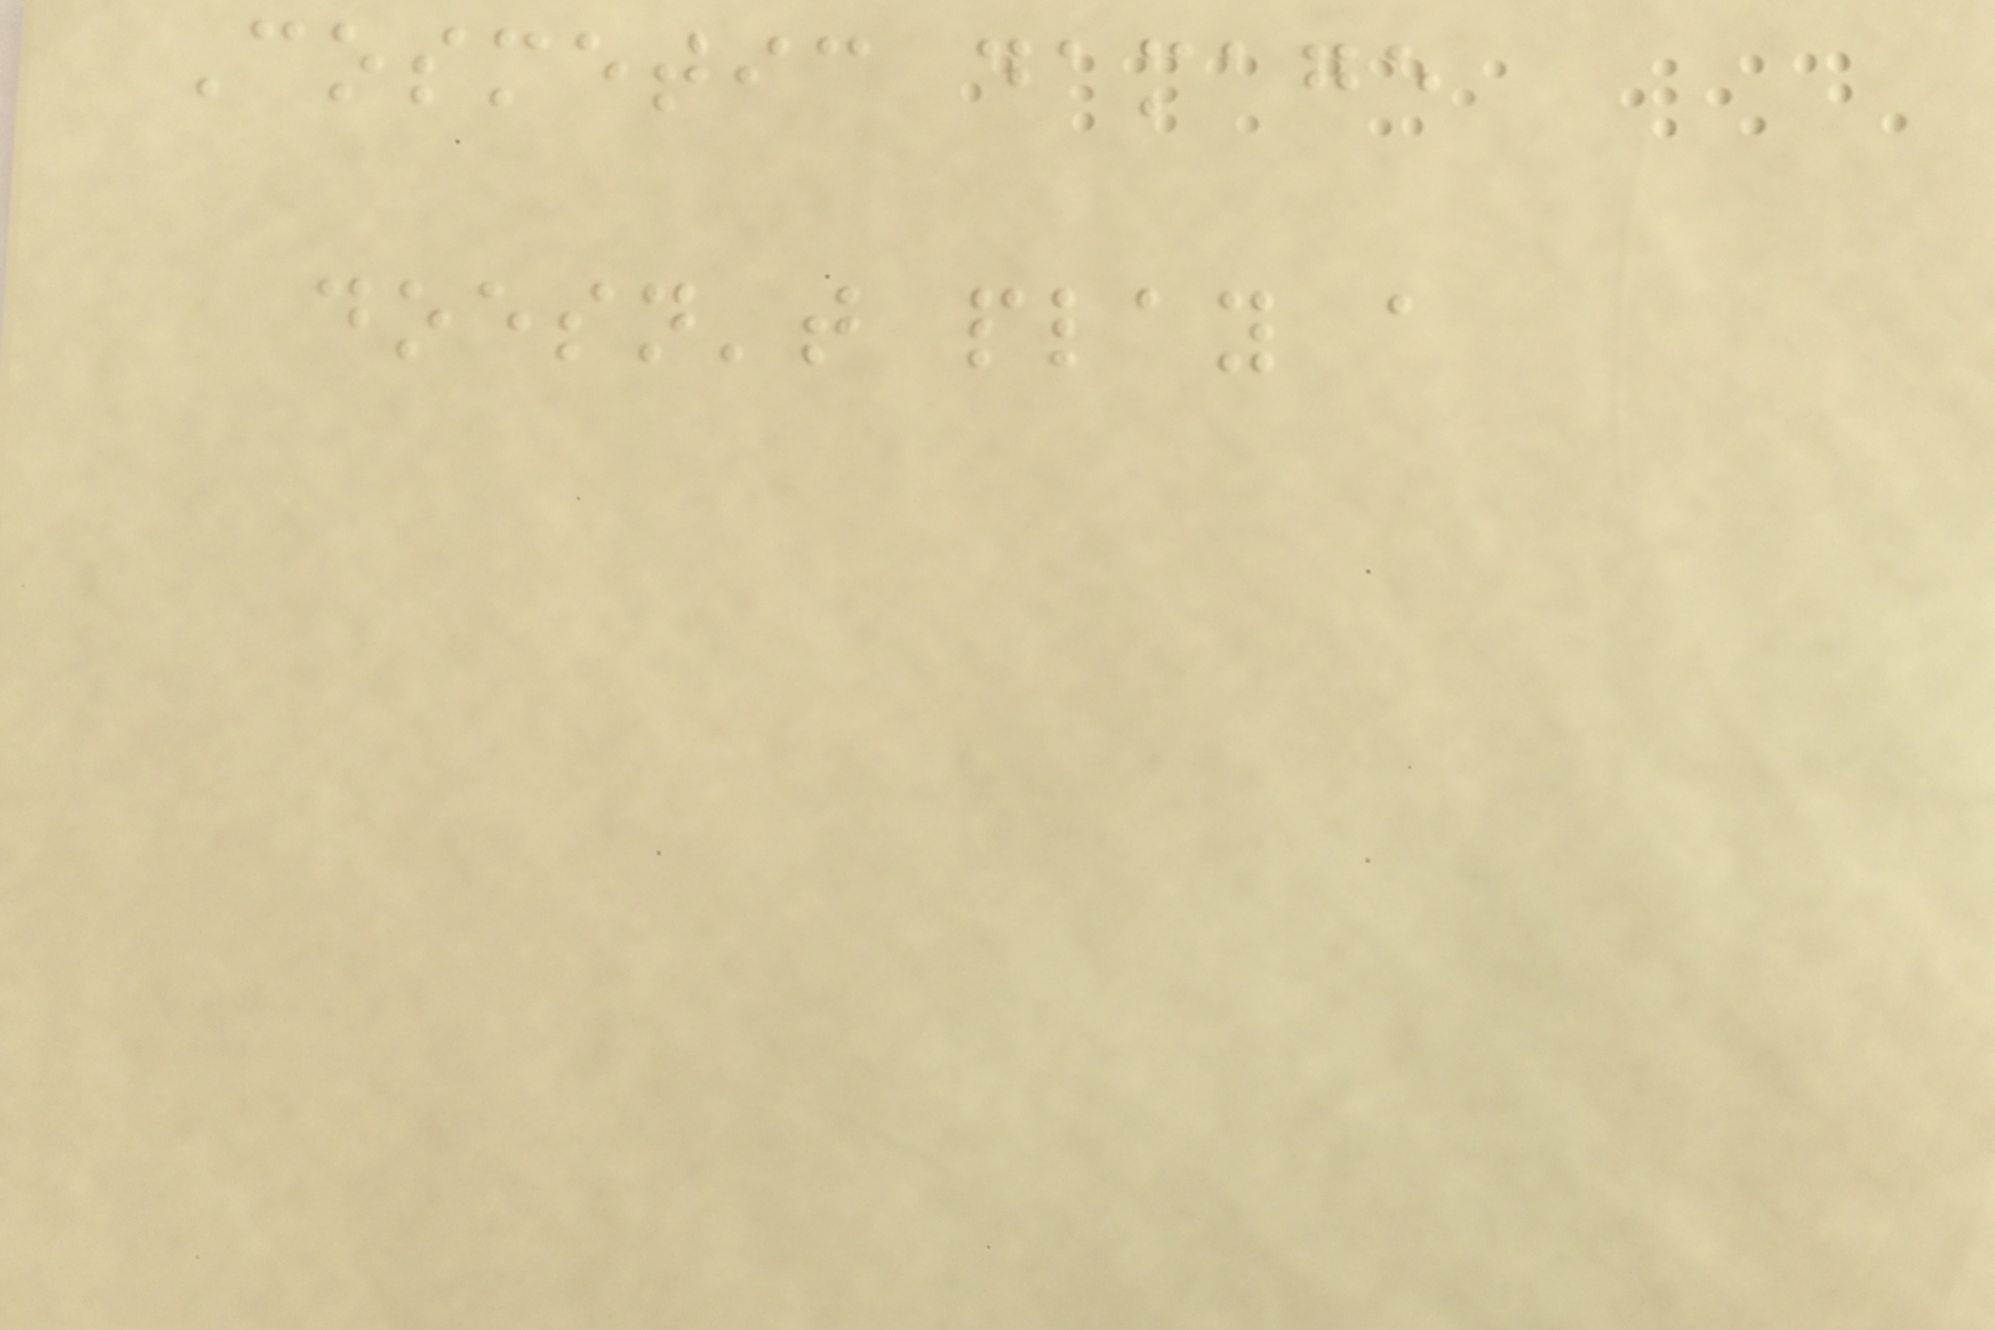Cosmetic damage
doesn't play a
